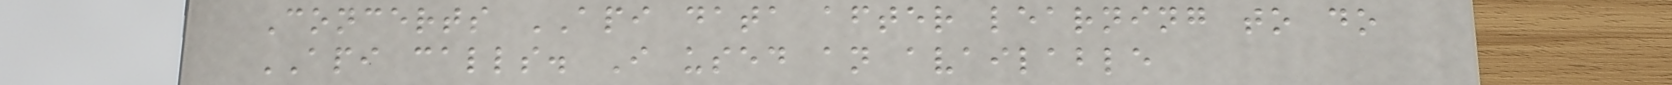Concerts API data after learning to do
API calls. I used an available
